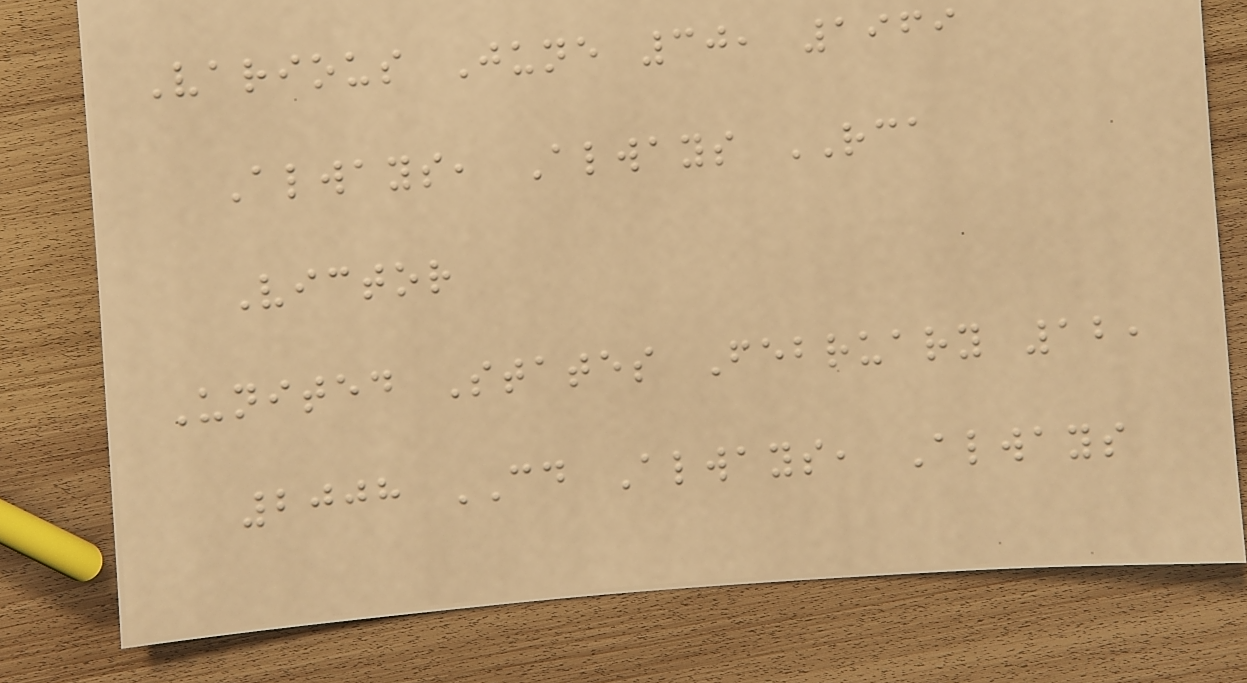Various June 30, 1969
Always, Always RCA
Victor
United States February 12,
2008 CD Always, Always
